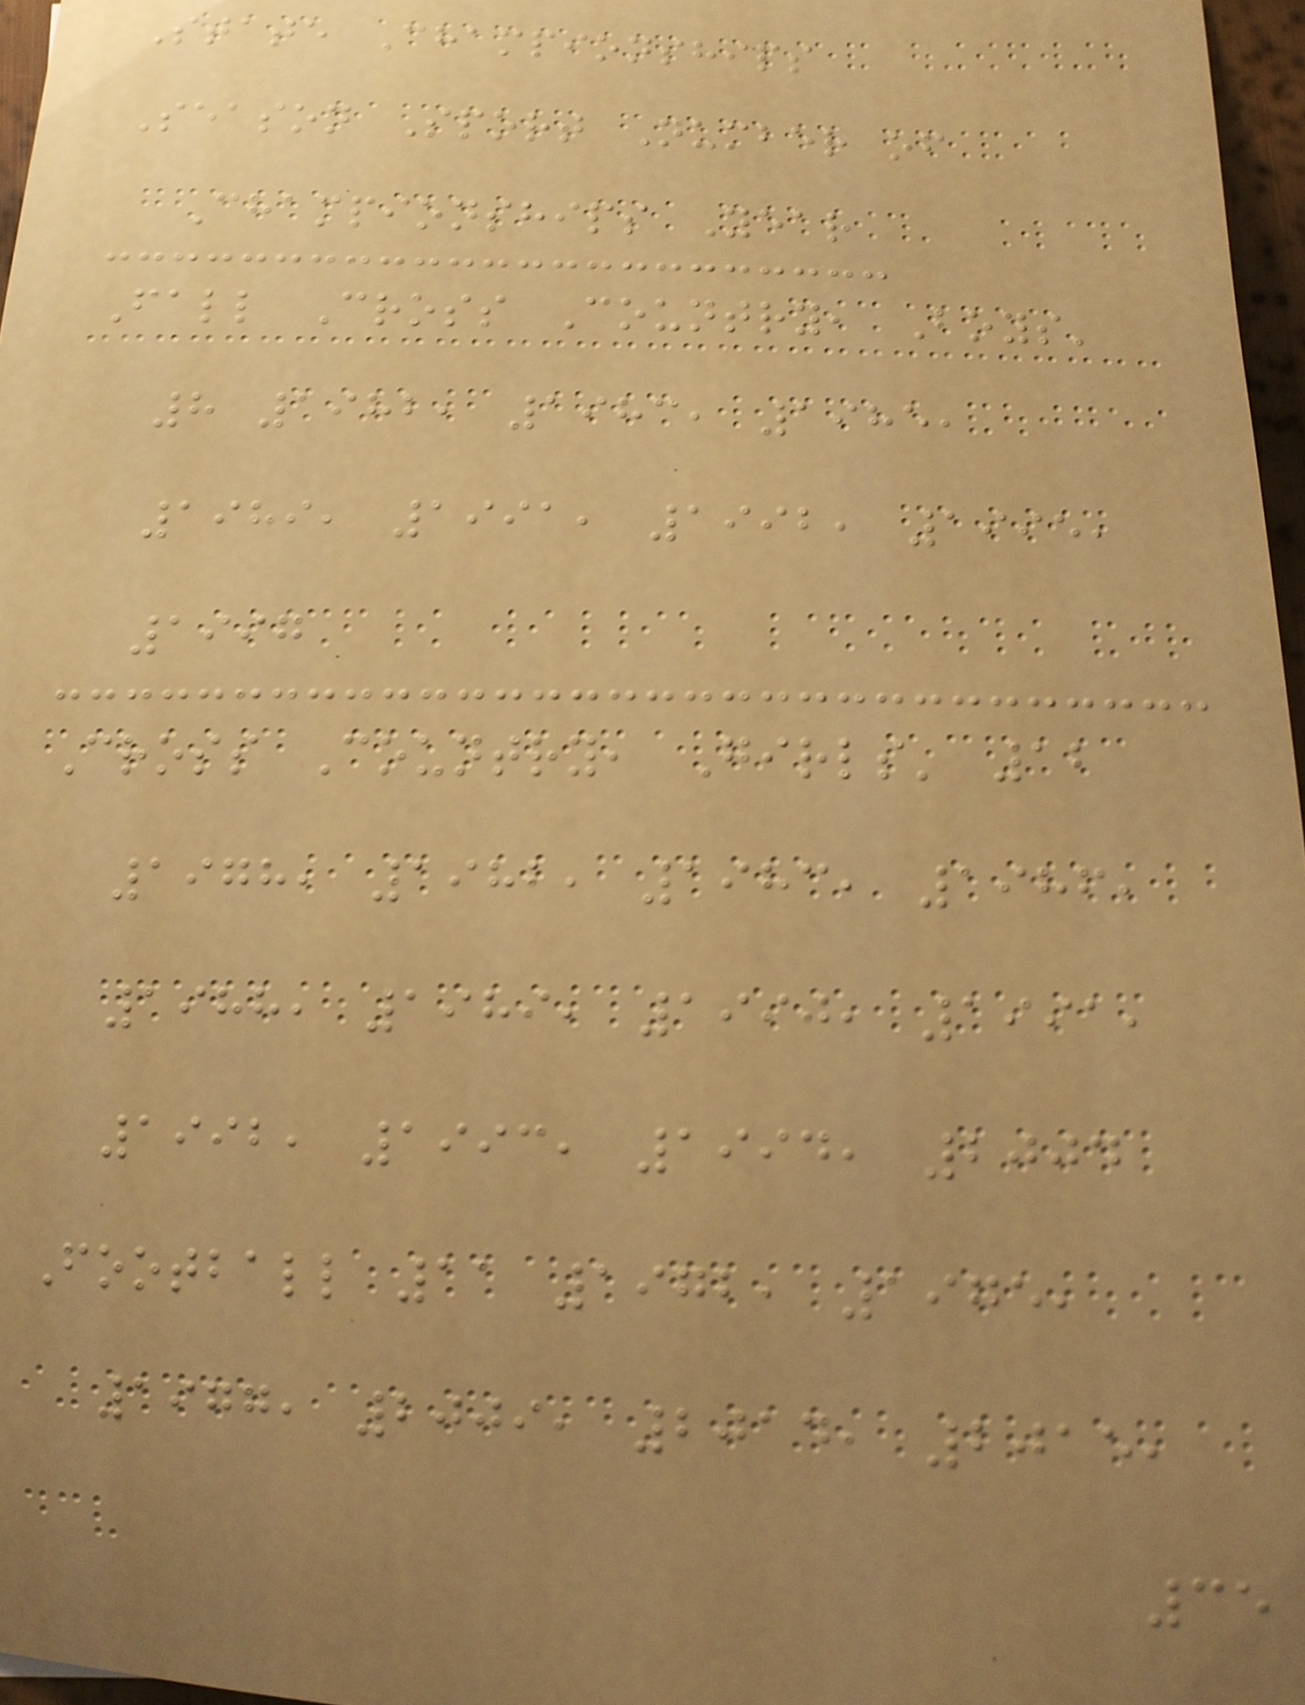State Championships
Season Sport Number of
Championships Year
Fall Cross Country, Boys'
8 1982, 1983, 1985,
1989, 1991, 1992, 1995,
1997
Cross Country, Girls' 12
1978, 1982, 1983, 1986,
1988, 1989, 1990, 1991,
1992, 1993, 1994, 2004
Football 11 1972, 1975,
1977, 2009, 2014, 2015,
35
